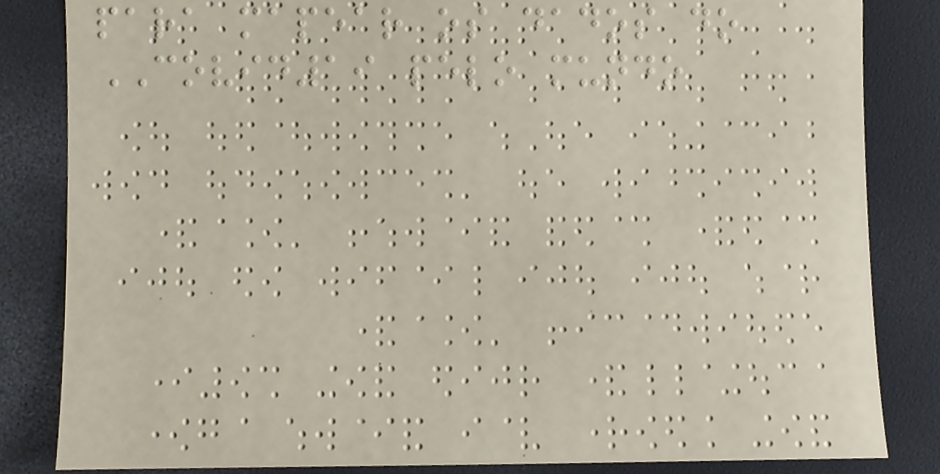para mapear os dados do
COVID19 pelo mundo
